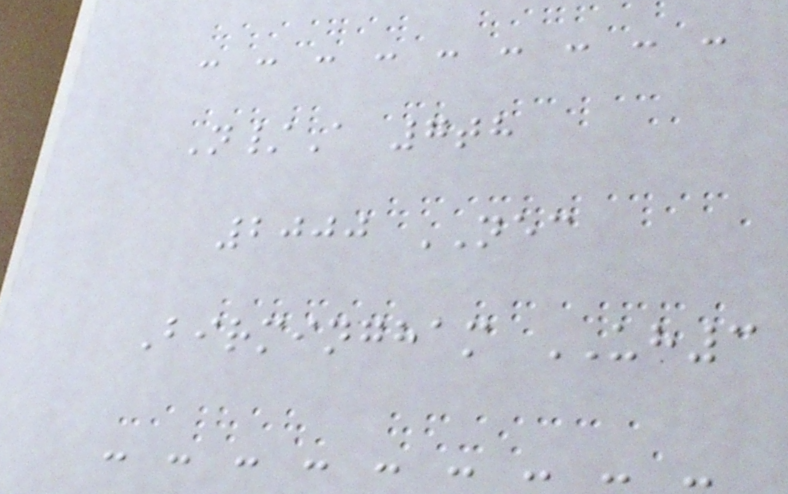- - - - - - - - -
N/A 7th
2000 NEC
Birmingham UH3
- - - - - - - - -
